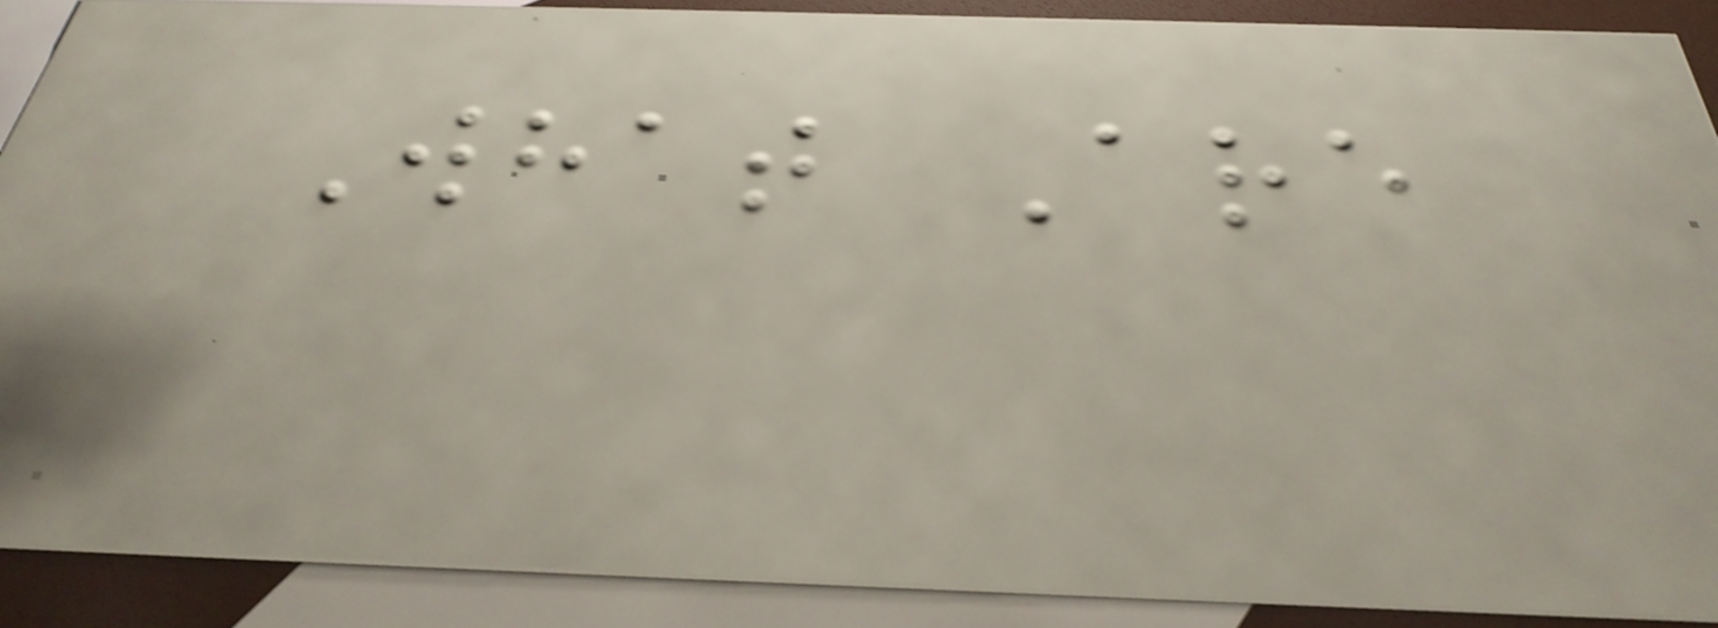What Are
